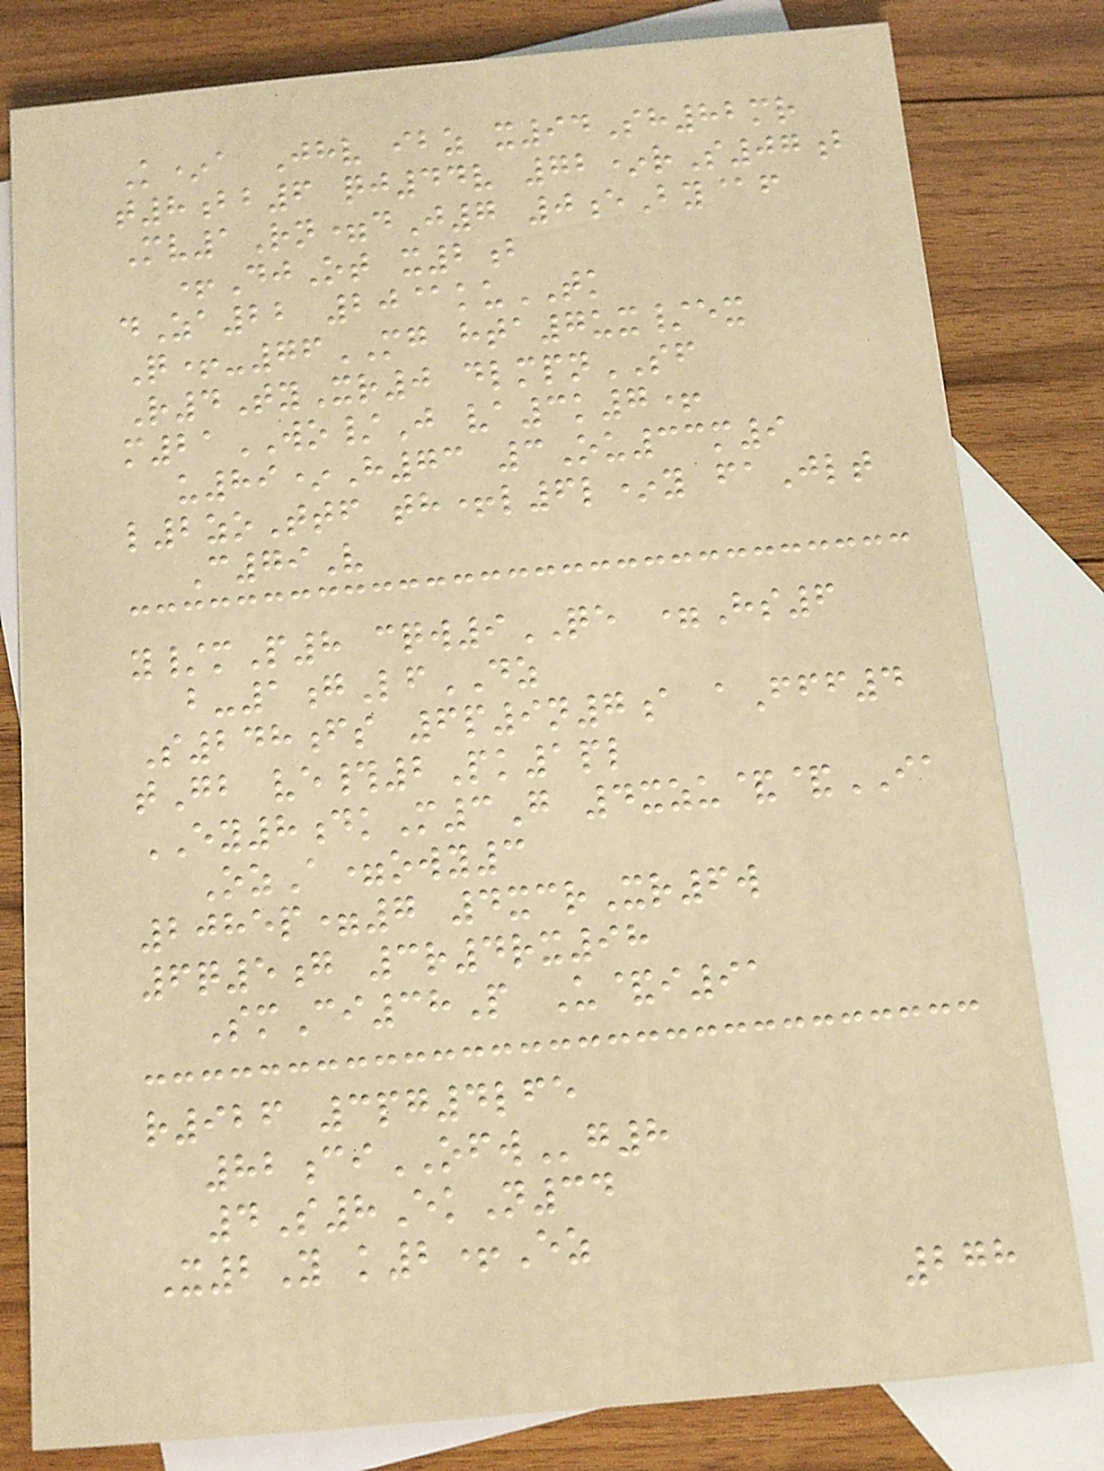K*a Jhv ibz x94Sh82mr
t8bb6 qj44v 72*rS07b
Mv1Rn=dJ7 0eBy@f
+DjOt x2b
dZa22 20@kuTK
Q+-76MG hta7ux/ex
R4TyXr0 dlmpnSF
m21WO/J va3k7+
u89*H73 3Ou33m9
l2zoTtf th+l6l*y faJlt
C79V
y/mP8 cqw9QE =Hs6
b-1gLfDZ
S248fs 6p9n7a aFff4
tGb ve#2Pk1pl
EY8dkM3G 4xzu&&IA
OzA=owy3
2085p=7 4xcrXr6w
6q5g 3r4rx98
SmCi38P U&i91
r926 3pg4lfe
82ciOFWg8
4S8EkN34
X2Y k2+Ez
278
